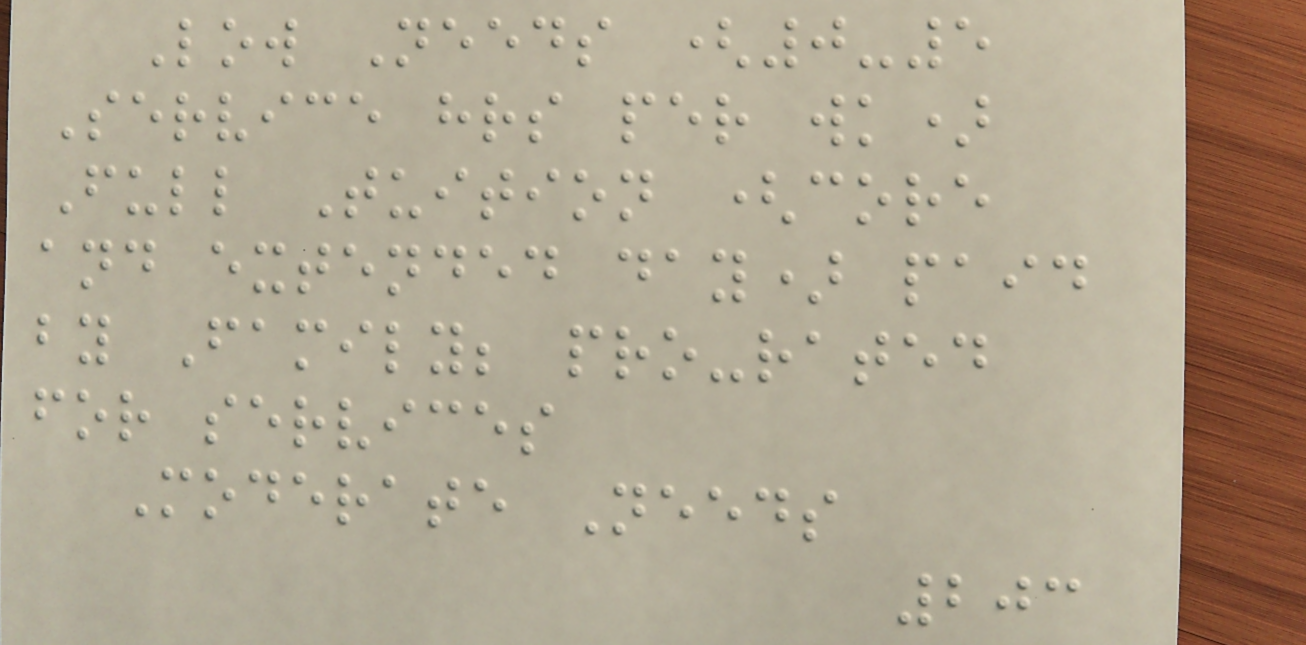Low Needs (0-5
Service hrs per wk)
Full Tuition (core
and extended day) paid
by Family; pro-rated
for services
Moderate Needs
203
